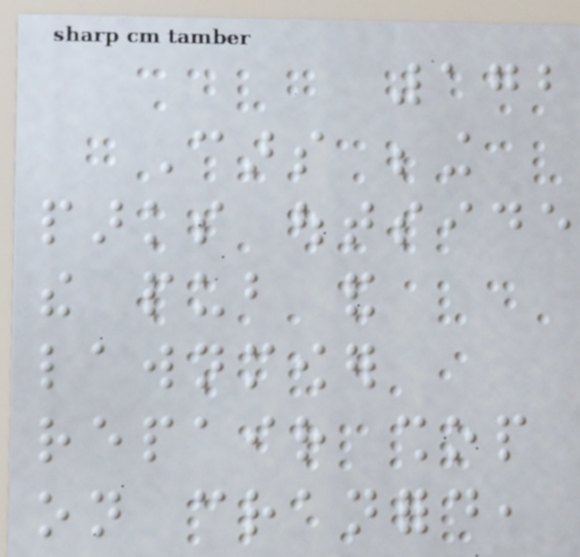172
Cars being
parks outside
the pub and
lawnmower
repair shop
on cranford,
